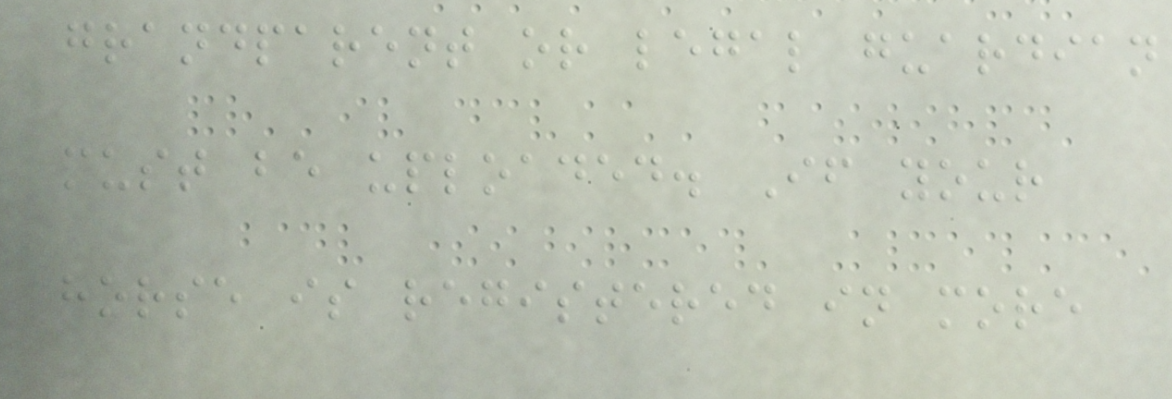grandparent or legal guardian
must be uploaded. If your
horse is registered in more
